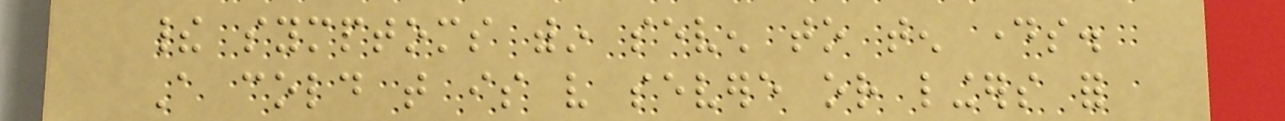their symptoms within seven to ten days.
A cold that is very severe or lingers for
